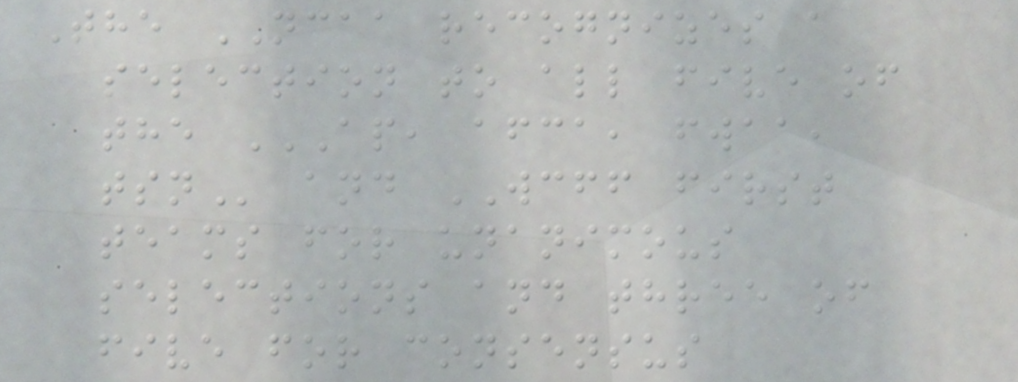The NCAA recognizes a
selection to all five of
the AP, AFCA, FWAA,
TSN and WCFF first
teams for unanimous
selections and three of
five for consensus
